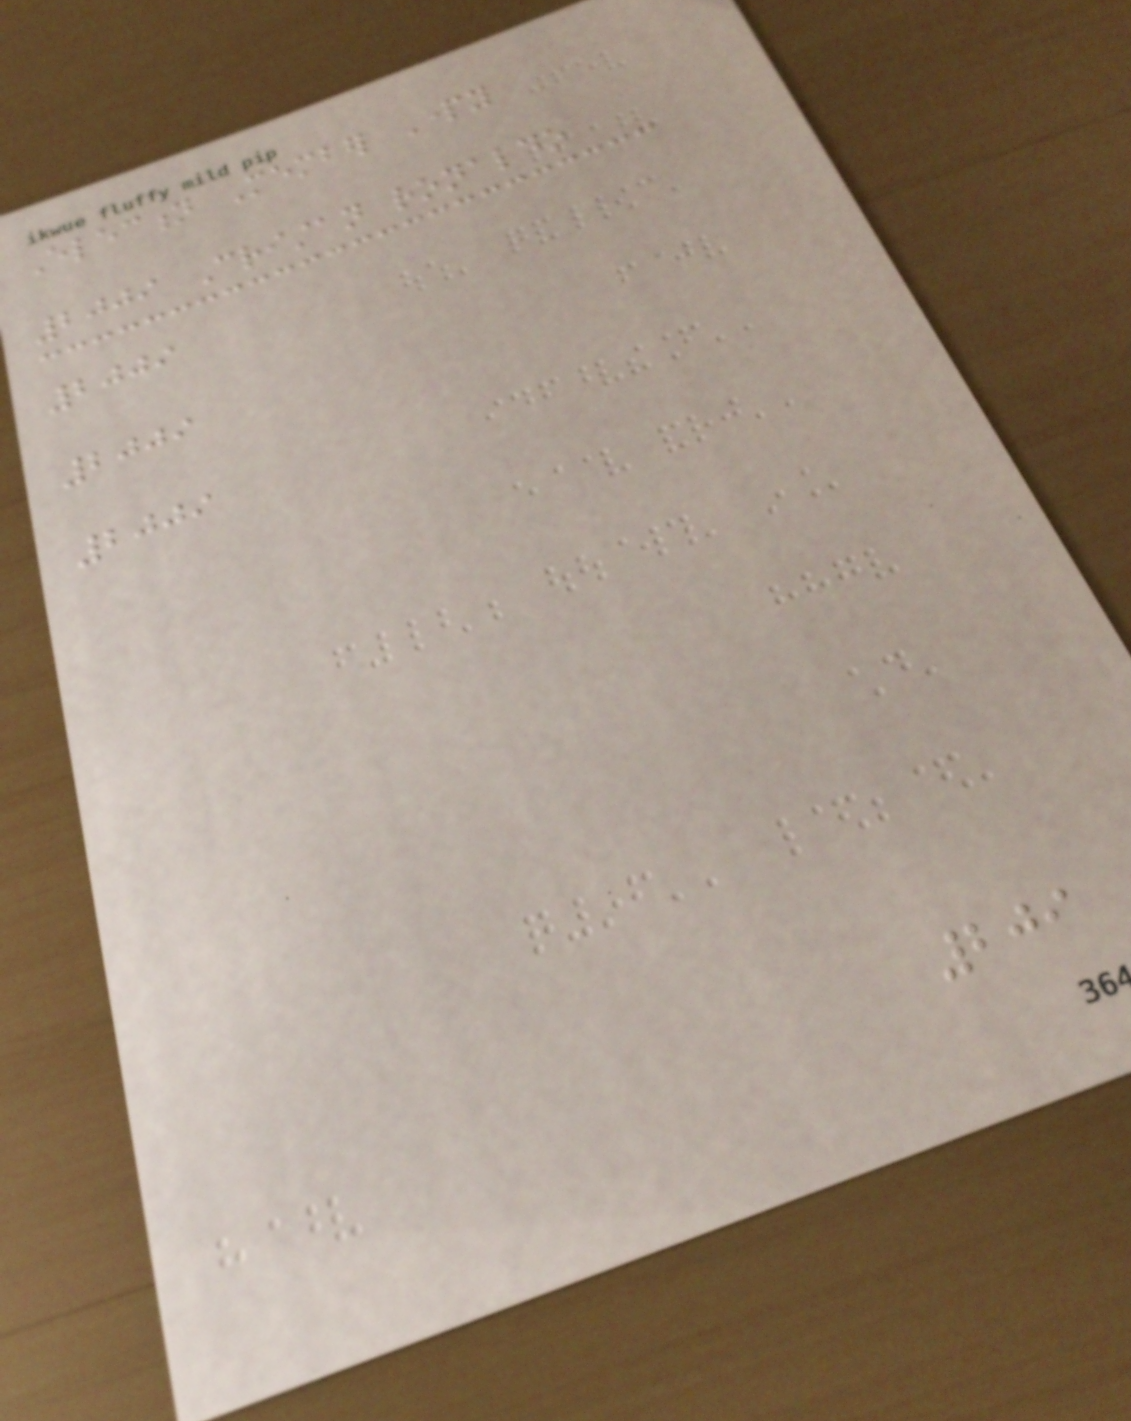Election Member Party
2009 Cristan ronaldo
2009
2009
2009
209
